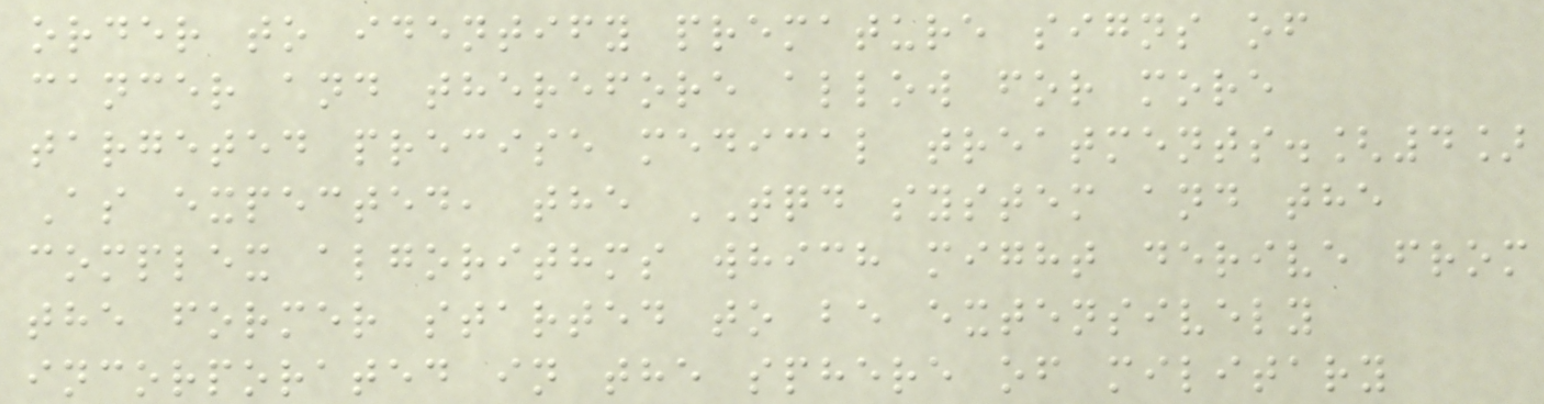order to identify premature signs of
cancer and therefore allow for more
targeted precise medical treatments.[4]
As expected, the TQD system and the
complex algorithms which might derive from
the former started to be extensively
incorporated in the sphere of military
